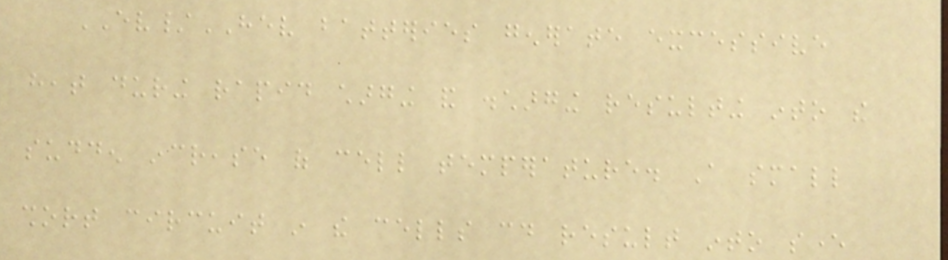EV/HEV batteries generate excessive
heat during rapid charging and discharging resulting into the
sudden increase of cell temperature. A small
short circuit in the cells could result into sever
